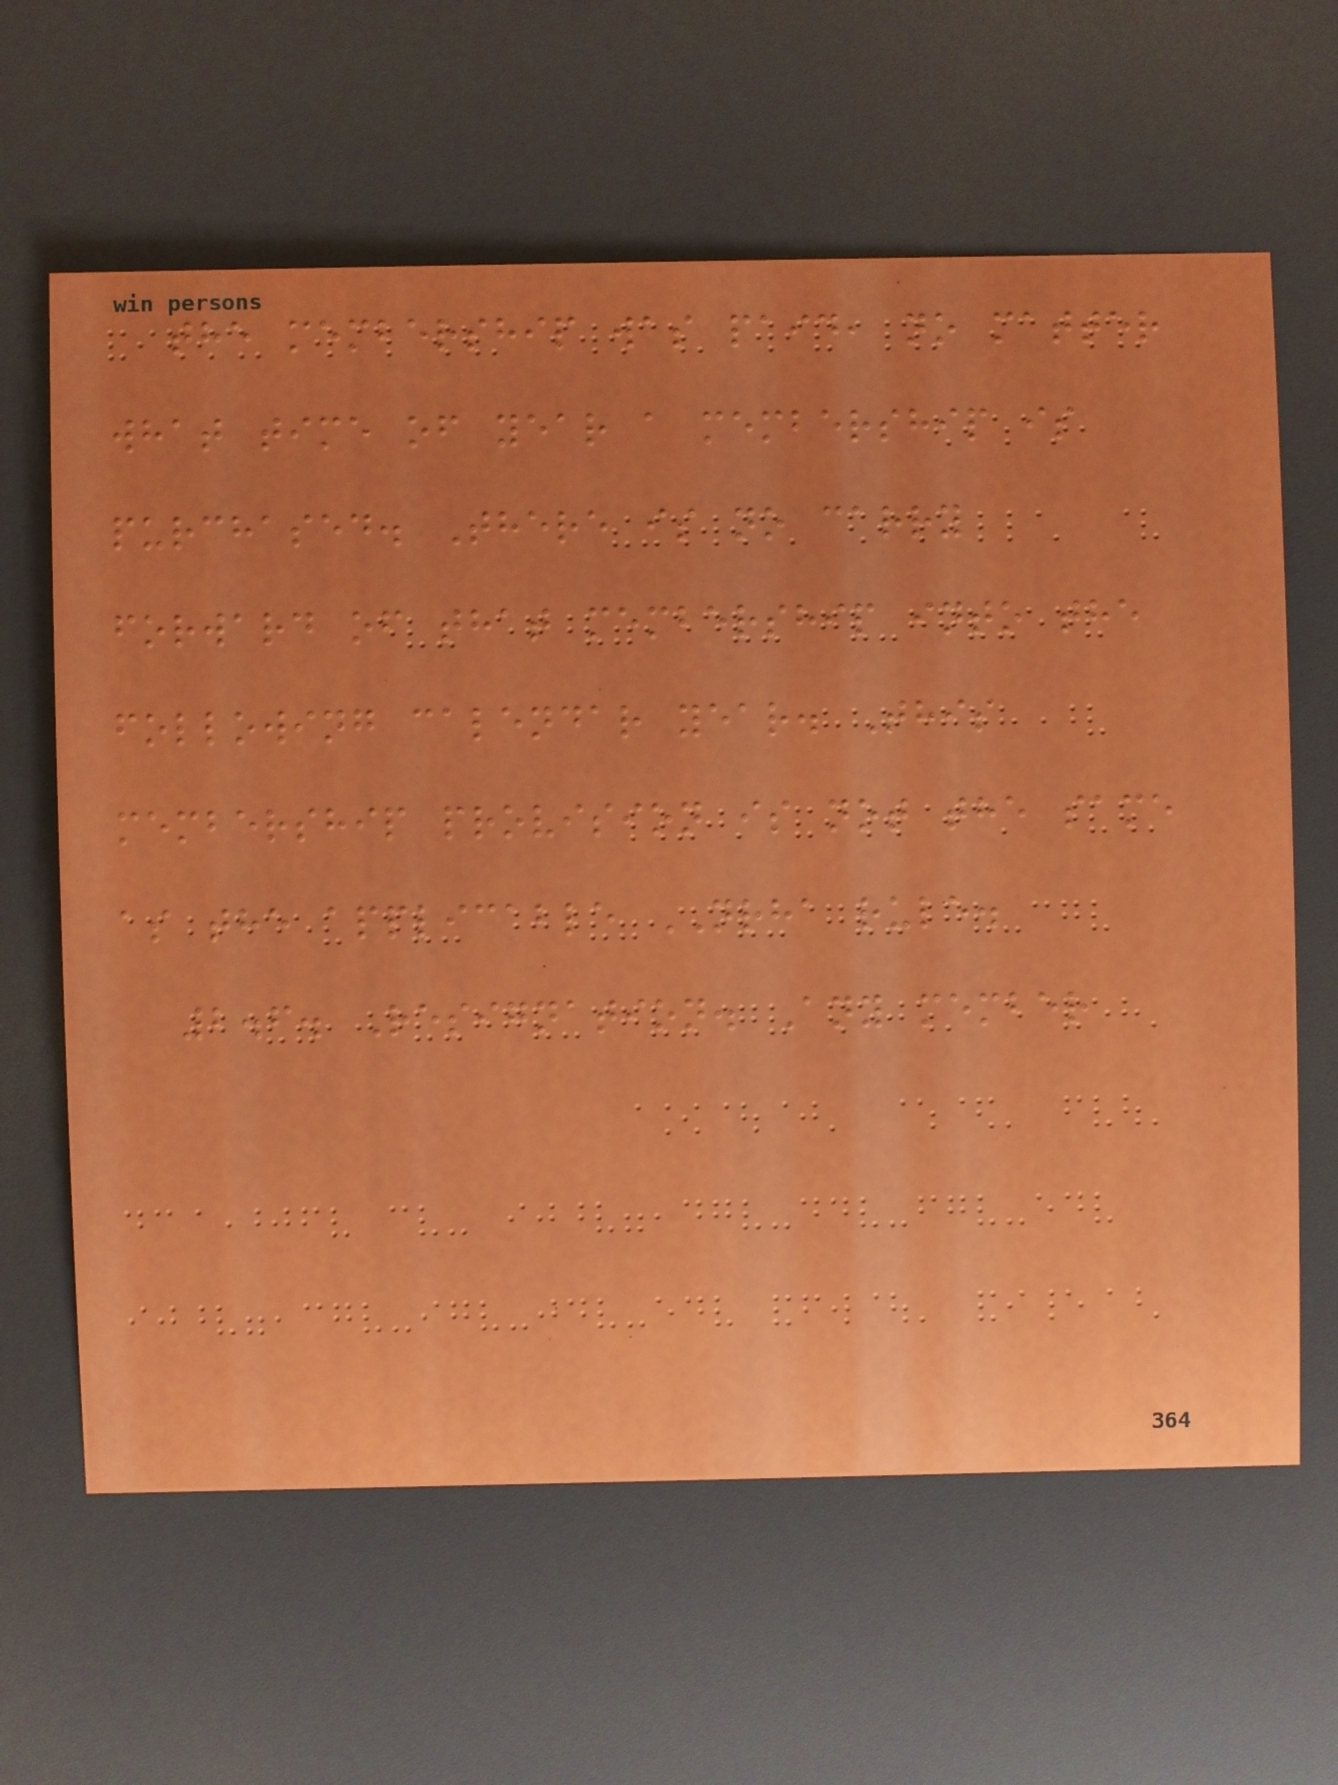the membership was paid, no matter
what time of year a membership is
purchased. There is no carry
forward of that membership into the
following calendar year. This
membership provision is not the same
as the applicable NRHA rule.
2.6. Resignation. Any member
